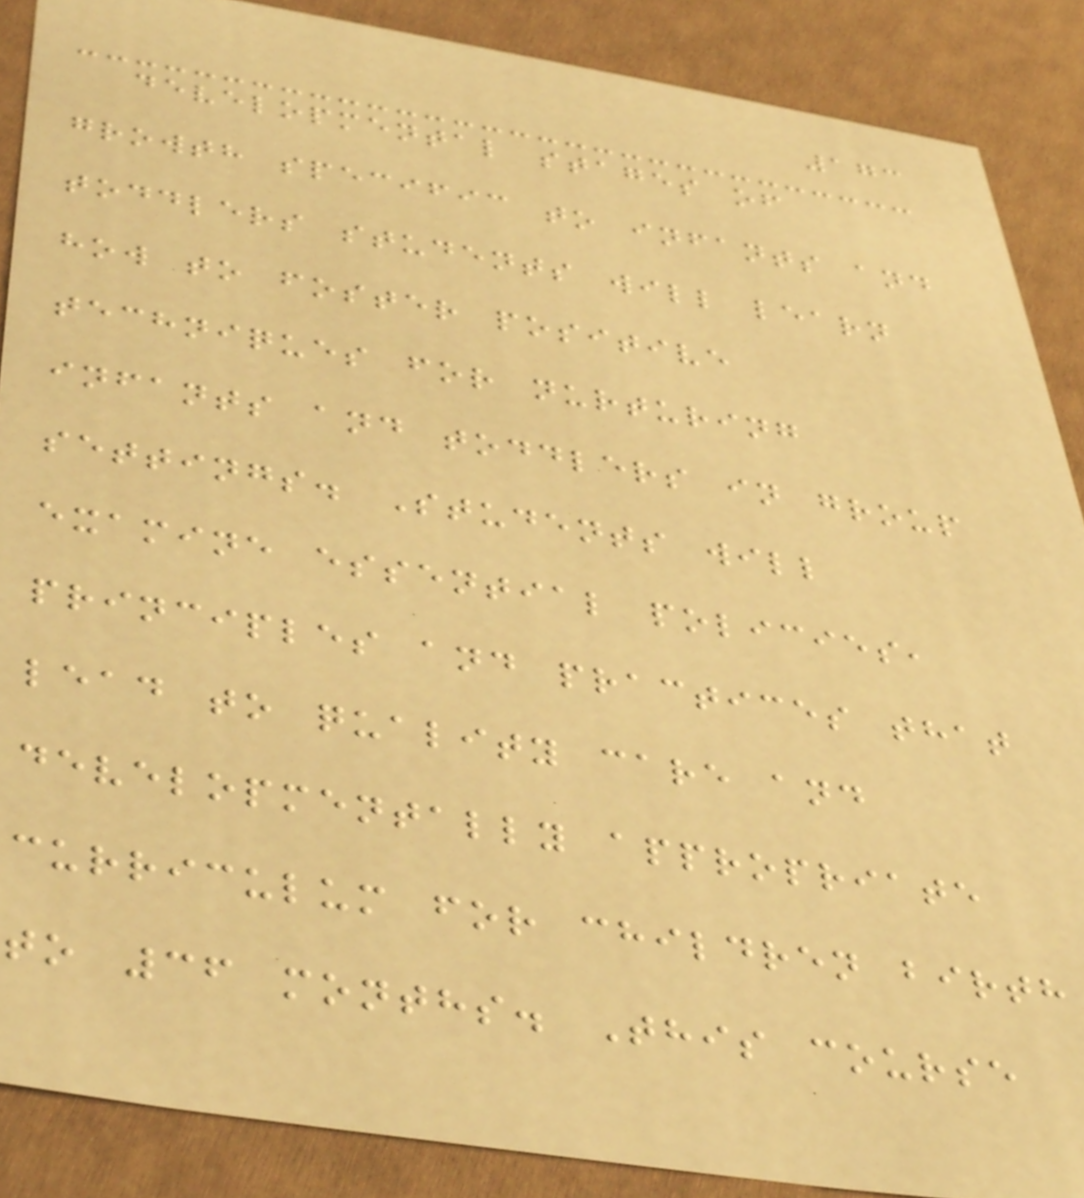173
developmental stages of
growth specific to infants and
toddlers students will learn
how to foster positive
techniques for nurturing
infants and toddlers in group
settings. Students will
examine essential policies,
principles and practices that
lead to quality care and
developmentally appropriate
curriculum for children birth
to 36 months. This course
